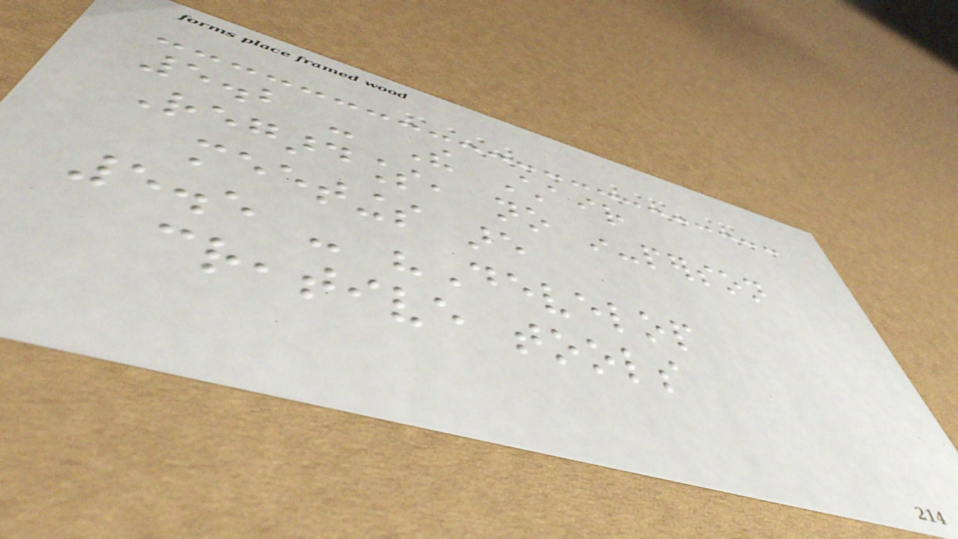5.2 - The Chair
Regardless, no in-person
meetings are
5.5 - "Develop
creative tools
